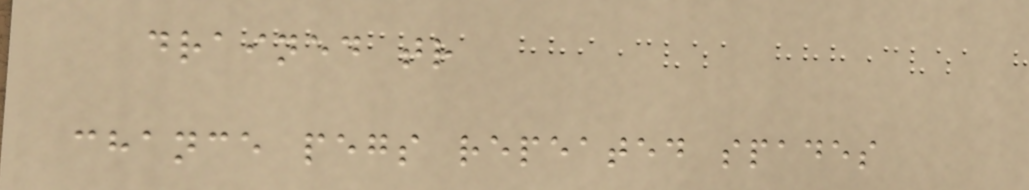drained tr
chance pegs repeated spades
